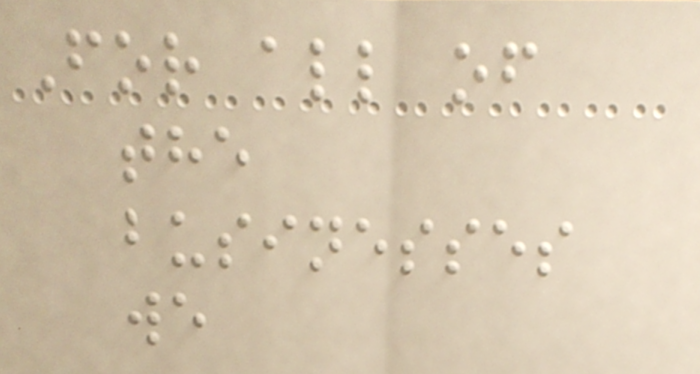For all of
the
businesses
we
